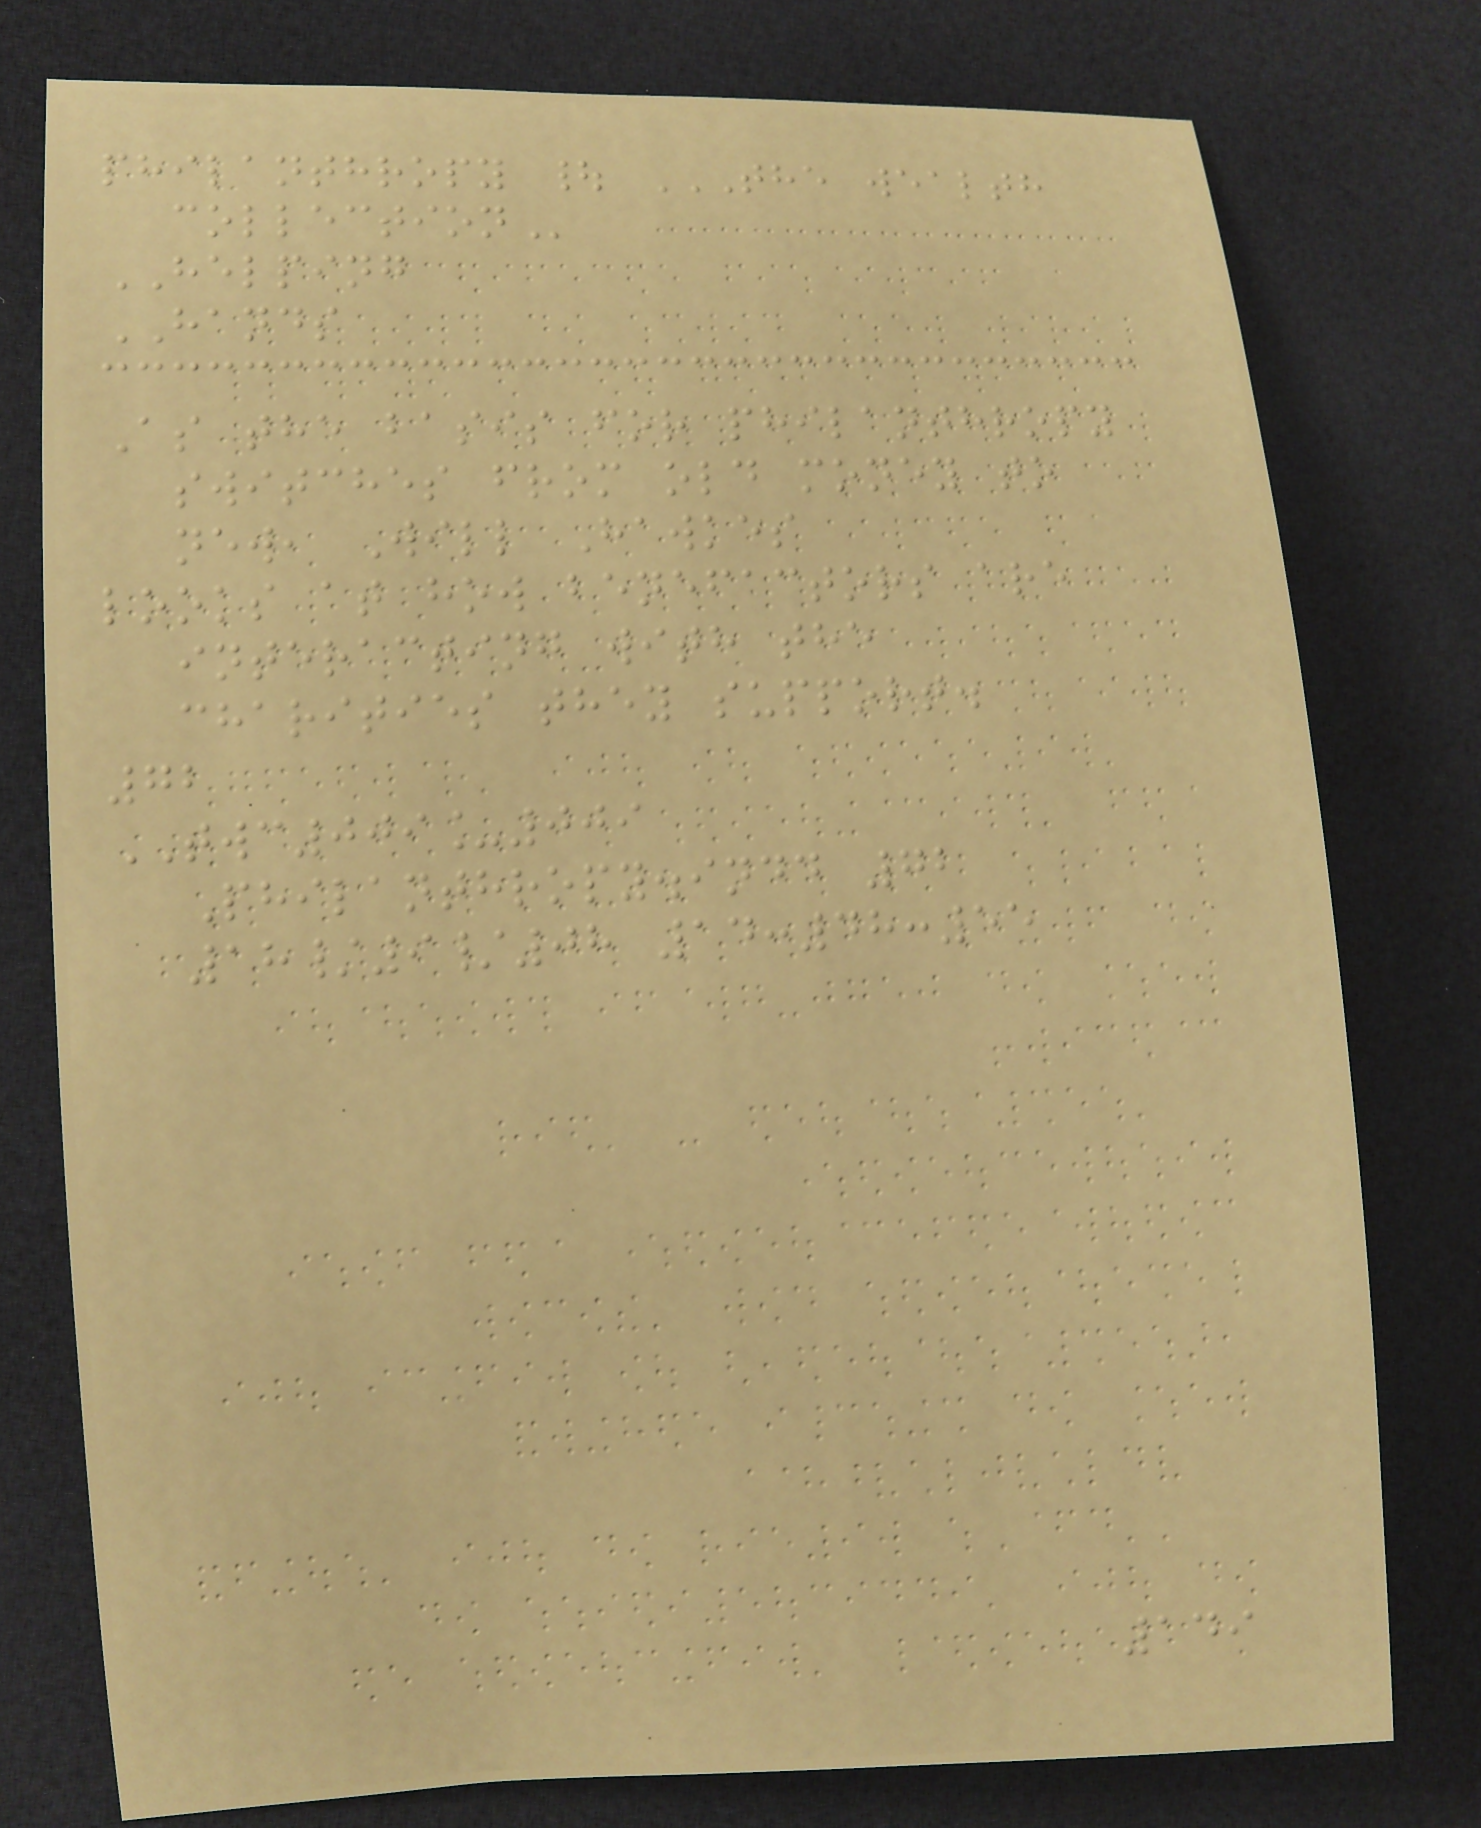philanthropy | THE WEALTH
COLLECTION
HELPING
HANDS
As the basis for philanthropy
switches from old money to
new, Will Hawkes
looks at how benefactors are
interacting with the
charities they support.
72
TWC009_009
Philanthropy.indd 72
18/9/08 14:48:55
149
